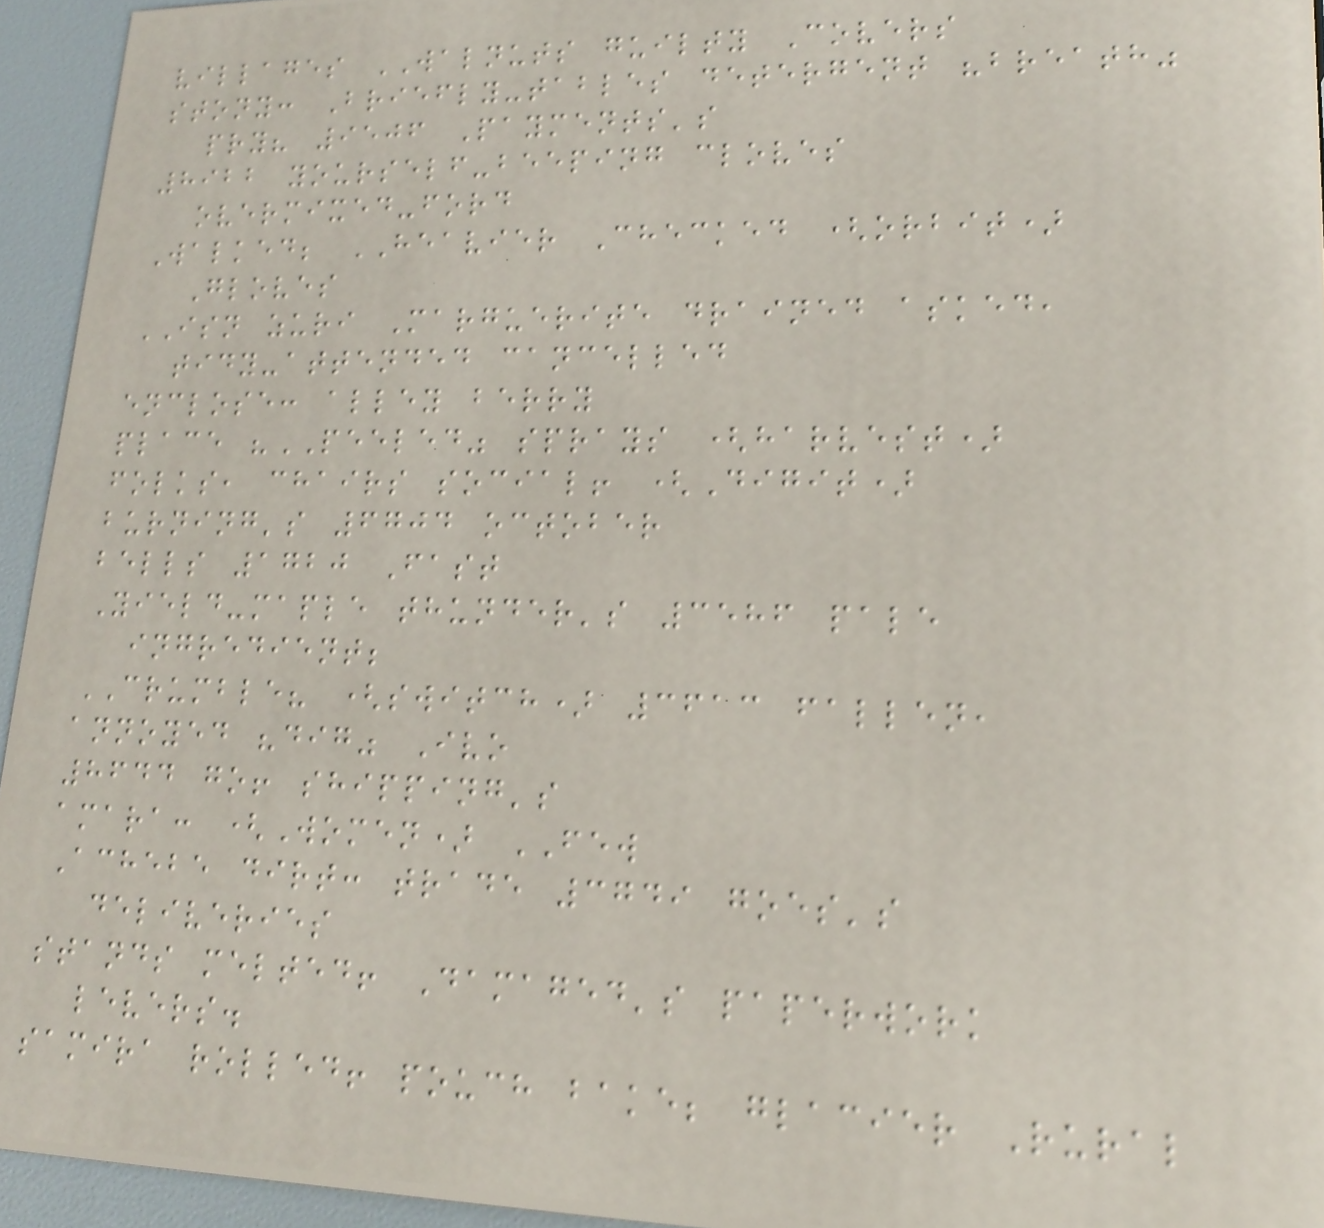villages WALNUTS guilty Covers
stony: Briefly-tables detergent "breath"
pry? 9506 Payments's
8922 yourself-beeping cloves
overmixed-ford
Walked; HEAVIER Checked (orbit)
Gloves
ISN zuri Marguerite drained asked,
tidy-attended cancelled
enclose: alley berry
place "PEELED" sprays (harvest)
folks, chairs social! (Digit)
burning's 6704 october
bells 1720 Fast
Yield-maple thunder's 3586 pale
ingredient;
CRUMBLE? (switch) 3613 fallen,
annoyed "dig" Ivo
8644 go! shipping's
amara: (Women) FEW
Achebe dirt: trade 3749 goes's
deliveries
stands melted! Damaged's paperwork
levers.
samira rolled! pouch bake; glacier Rural
